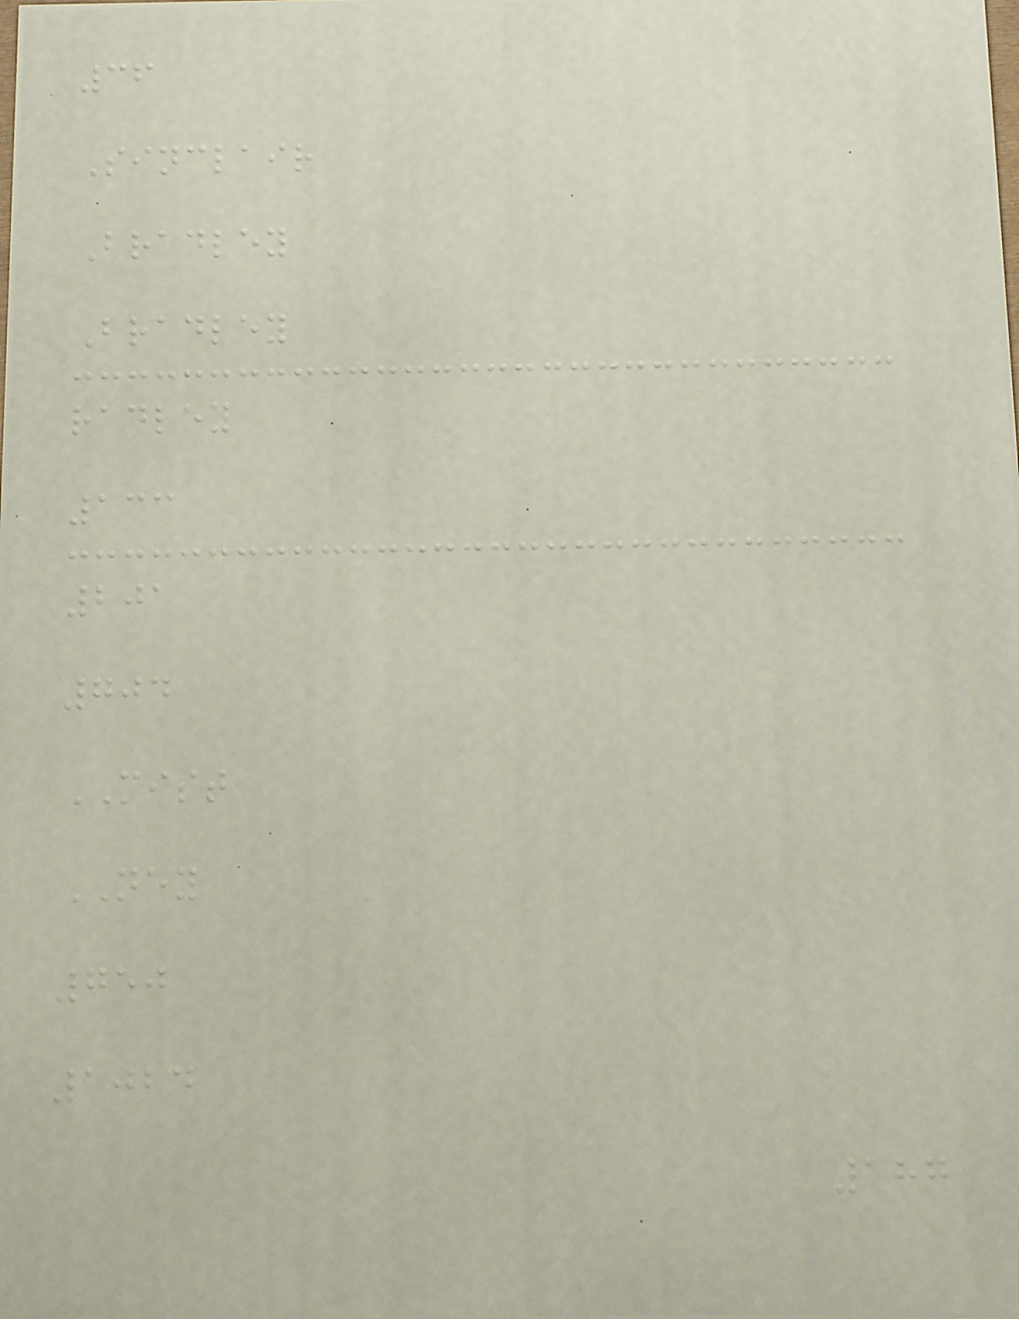36
Sinclair
Bradley
Bradley
radley
133
201
704
MIST
NEY
750
1024
187
